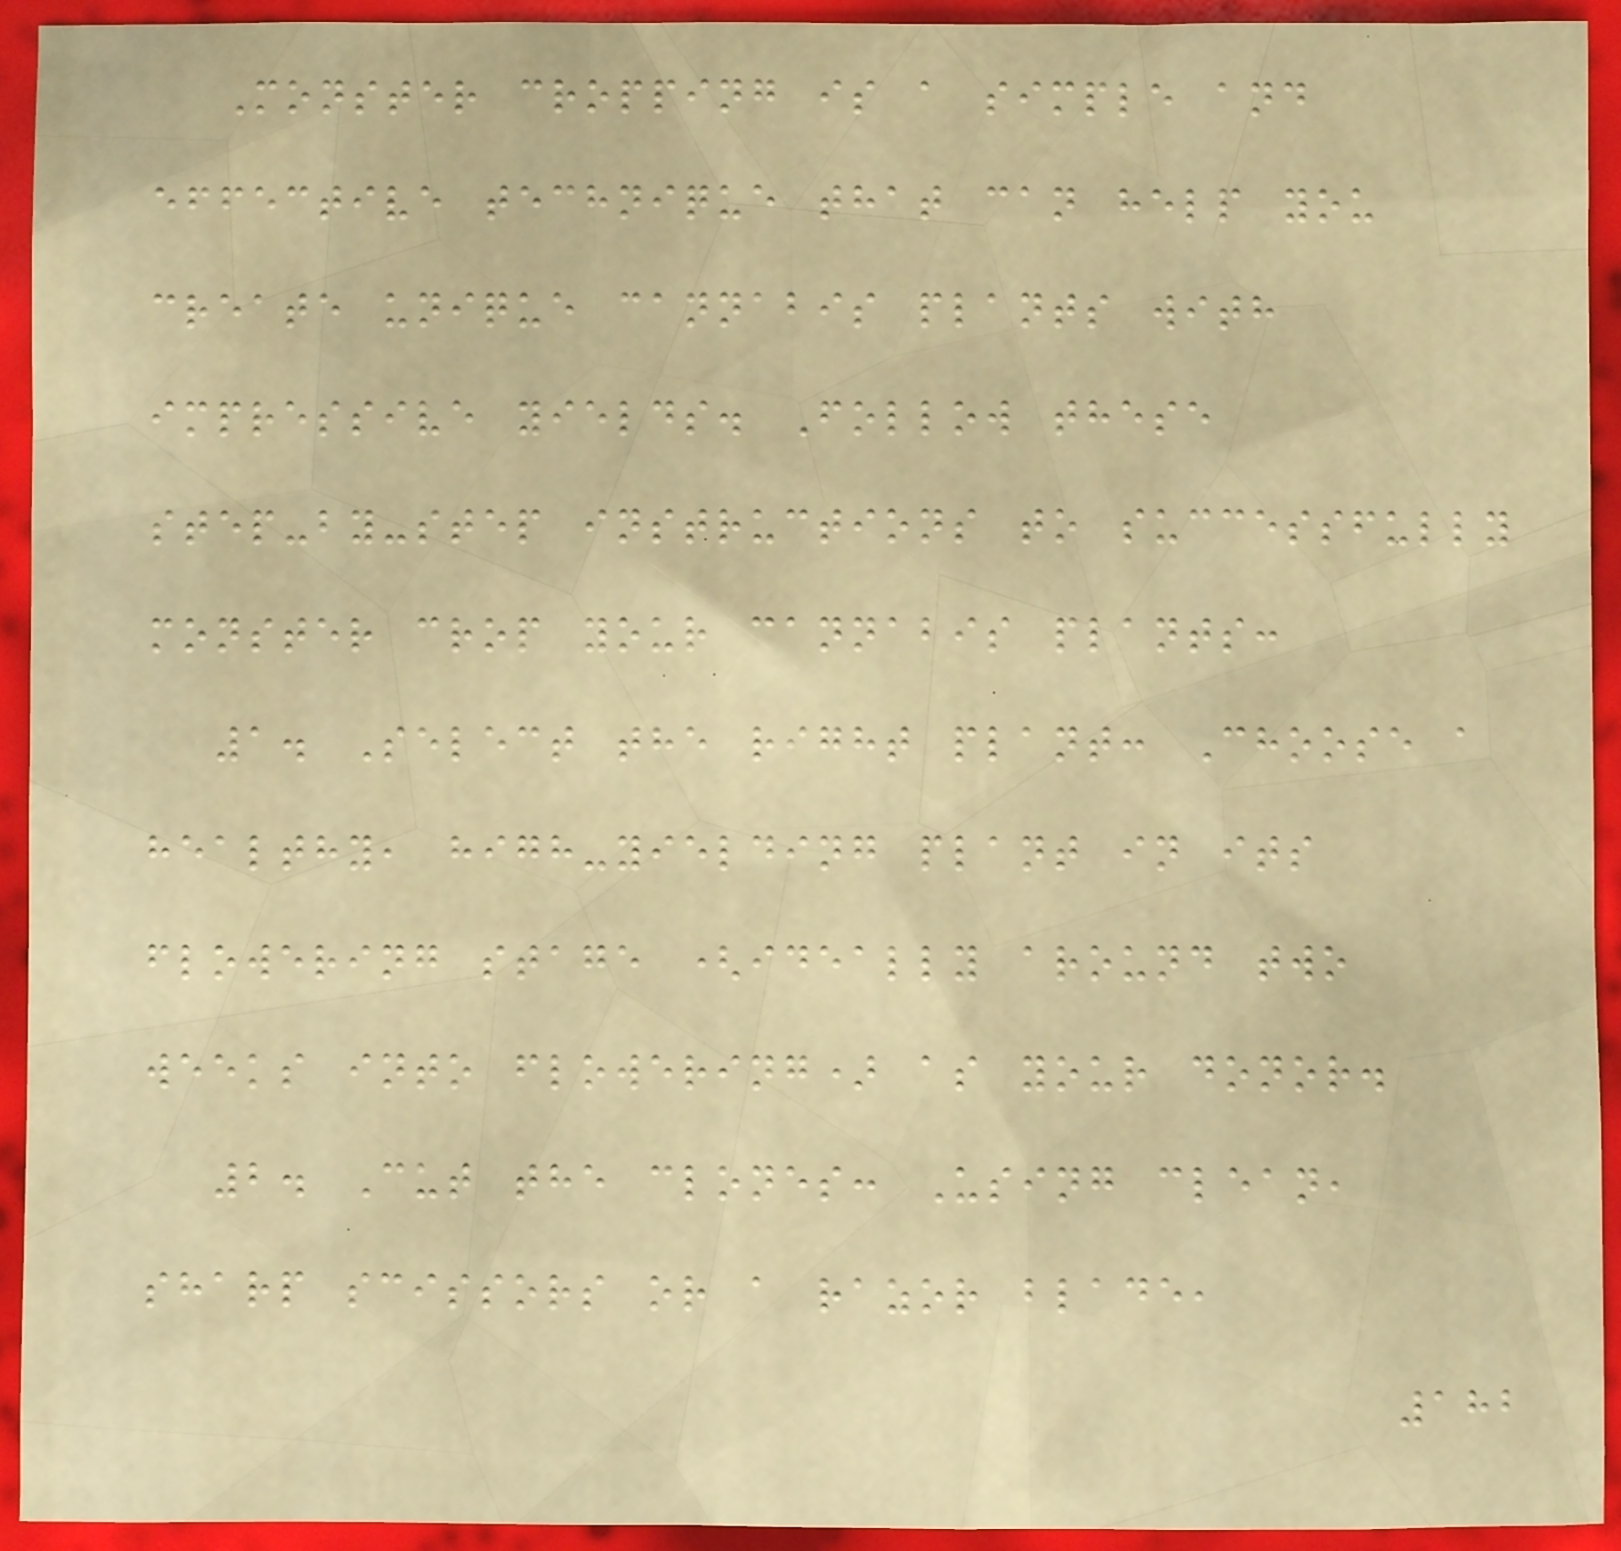Monster cropping is a simple and
effective technique that can help you
create unique cannabis plants with
impressive yields. Follow these
step-by-step instructions to successfully
monster crop your cannabis plants:
1. Select the right plant: Choose a
healthy, high-yielding plant in its
flowering stage (ideally around two
weeks into flowering) as your donor.
2. Cut the clones: Using clean,
sharp scissors or a razor blade,
182
